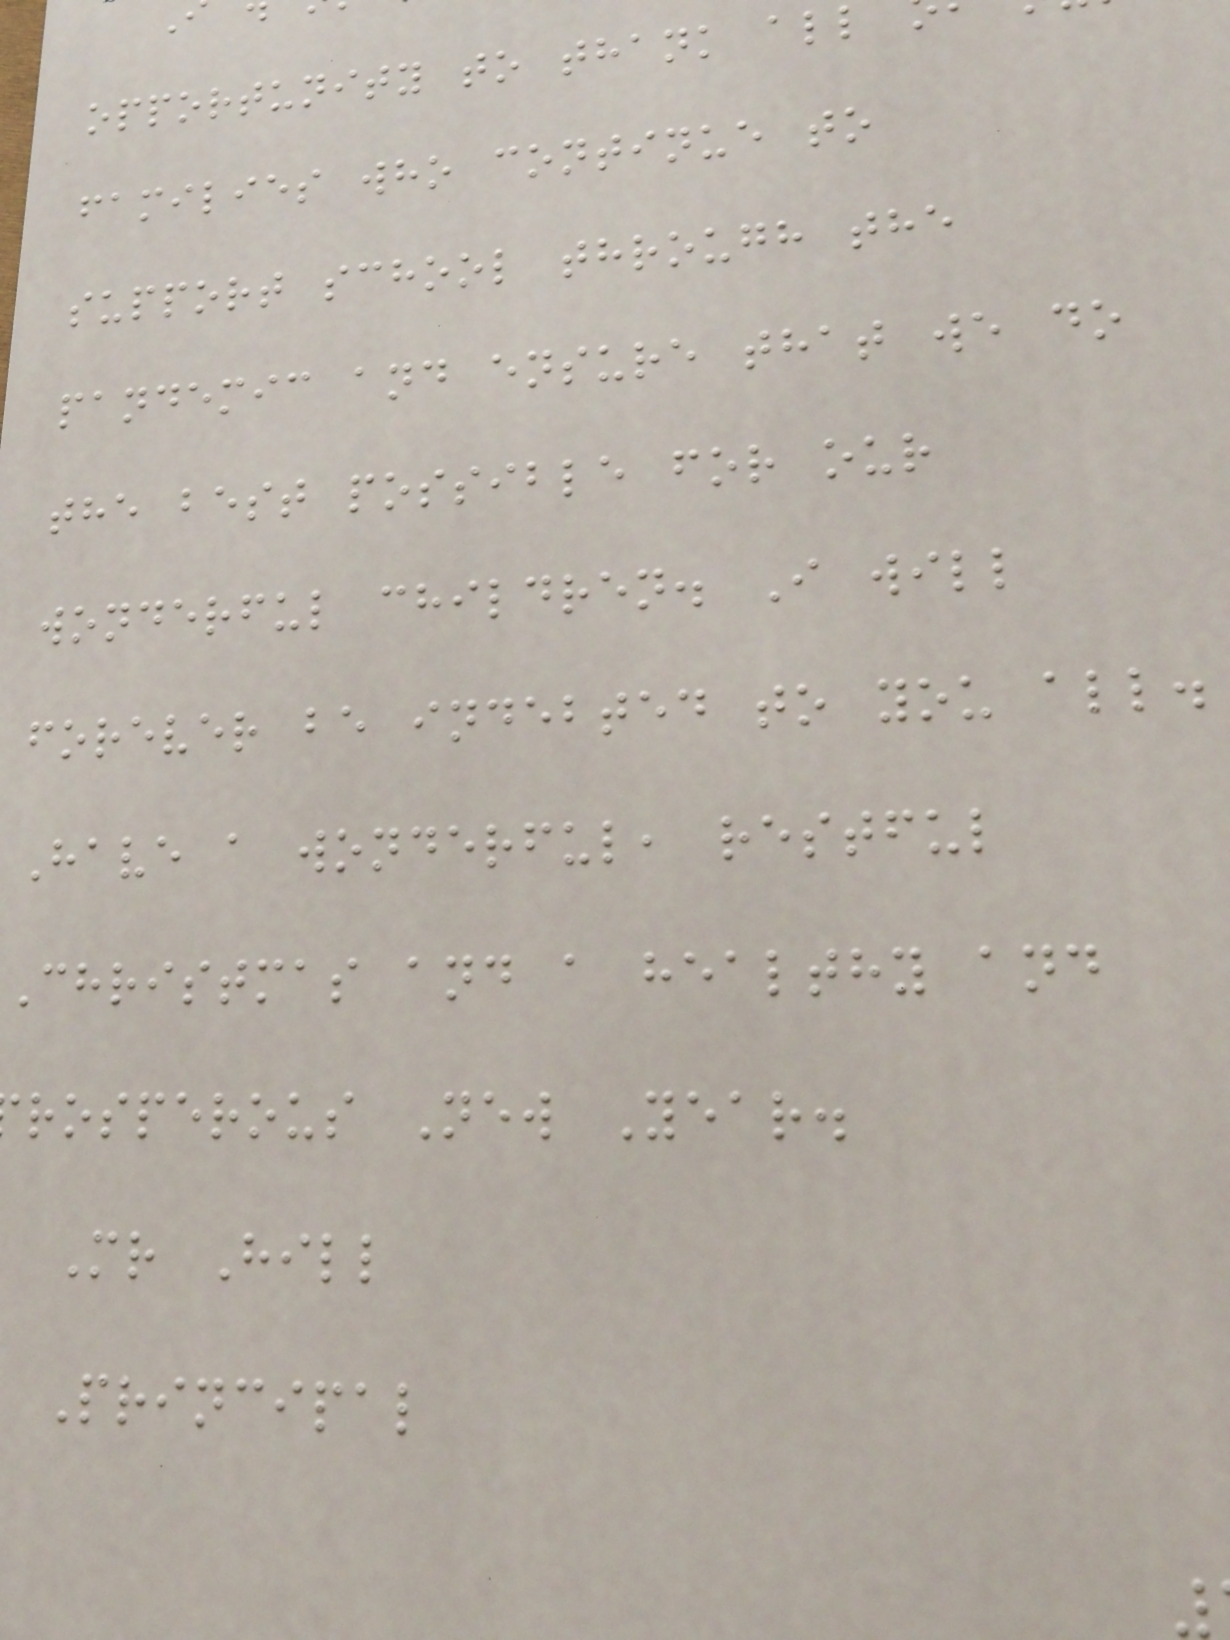opportunity to thank all
families who continue to
support school through the
pandemic and ensure that we do
the best possible for our
wonderful children. I will
forever be indebted to you all.
Have a wonderful, restful
Christmas and a healthy and
rosperous New Year.
Mr Hill
Principal
